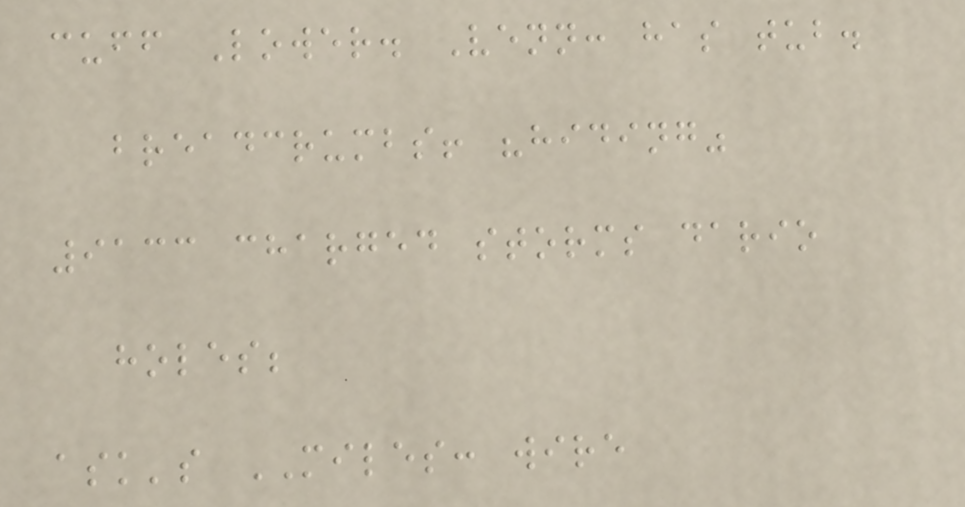cuff Lower. Venn: has tub.
breadcrumbs! "hiding"
9133 charged storms dario
holes;
ask's MILES: wire
